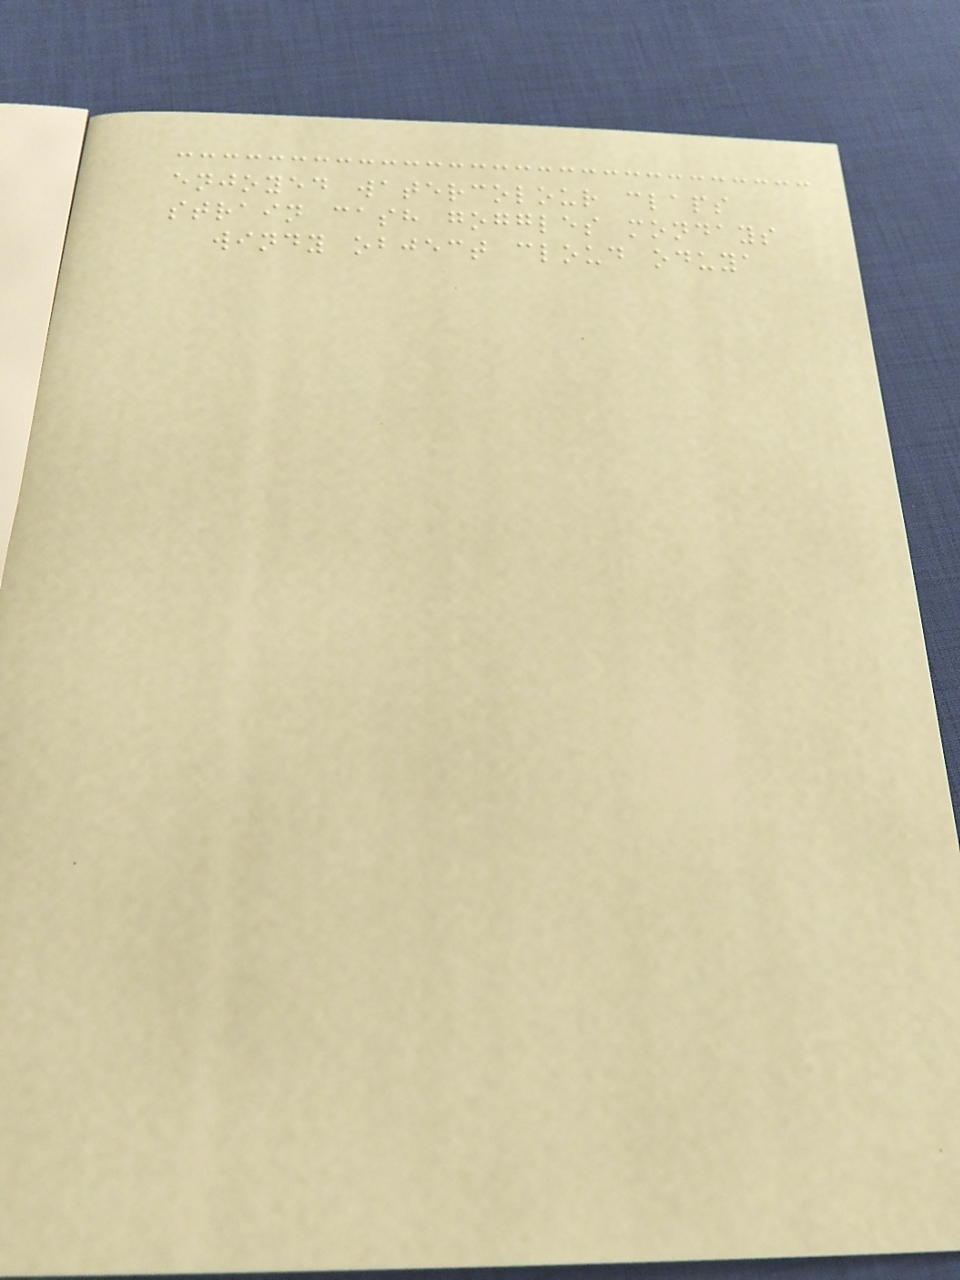enjoyed watercolour claps
strain cash goggles mondays
windy object cloud oduya
